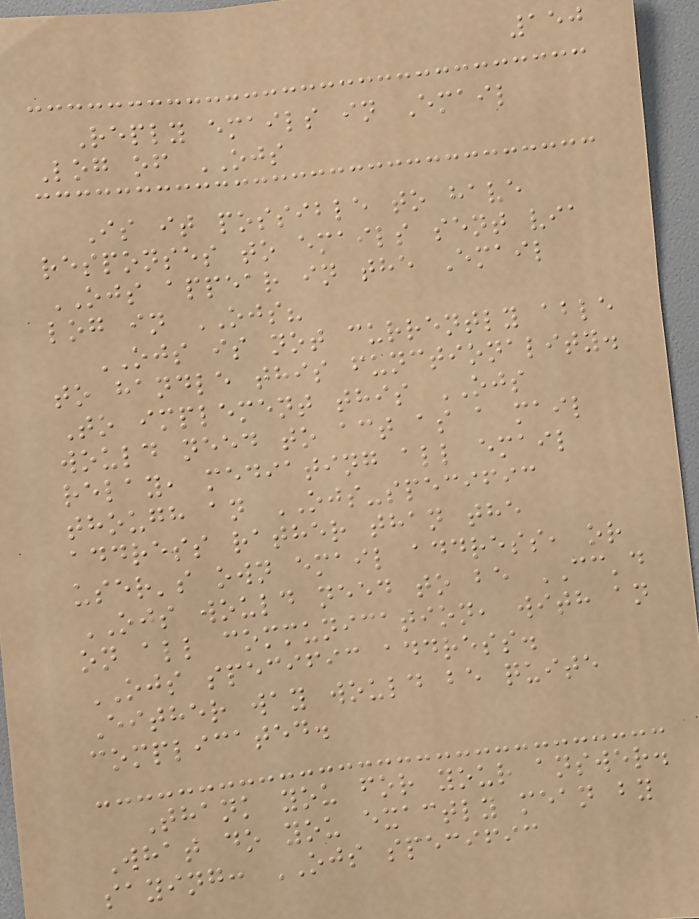150
Reply emails in Email
Log of OJS
Is it possible to have
responses to emails sent via
OJS appear in the Email
log in OJS?
OJS is not currently able
to handle this functionality.
To implement this OJS
would need to act as a mail
relay, mediating all email
though an OJS-specific
address rather than the
user's own email address, or
OJS would need to be CC'd
on all communication, with an
OJS specific address.
Either way would be quite
complicated.
Thank you for your answer.
What do you exactly mean by
saying: OJS specific
